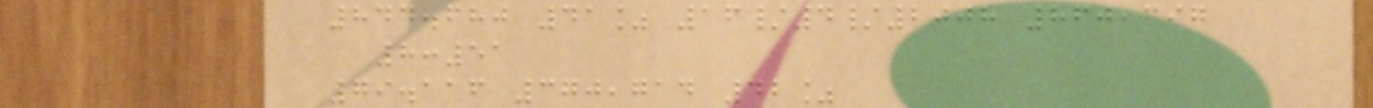844.680 41% 16/4/2008 860,397
8:51
79.116 370,714 42%
